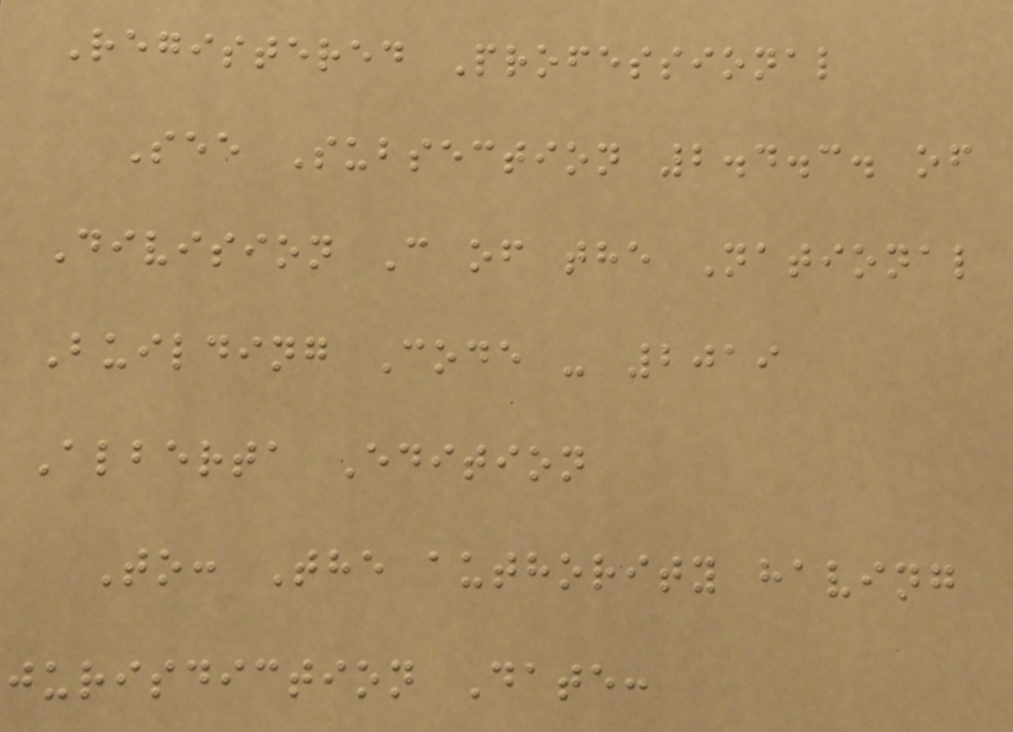Registered Professional
See Subsection 2.4.3. of
Division C of the National
Building Code - 2019
Alberta Edition
To: The authority having
jurisdiction Date:
